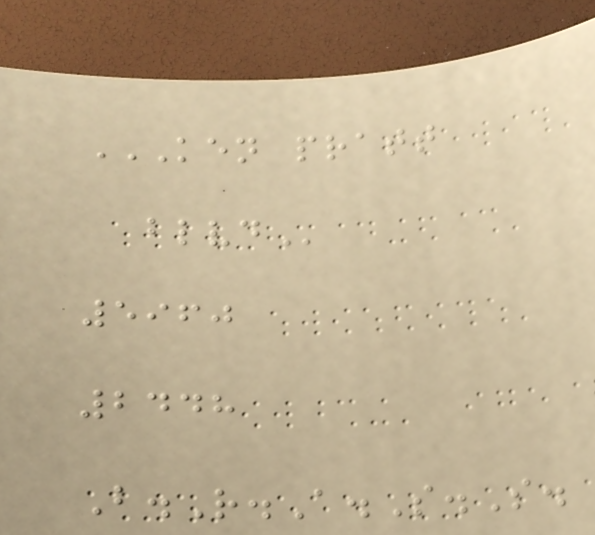KEN PRATT
BLVD
5960
2448
B.R.A.S.S.
